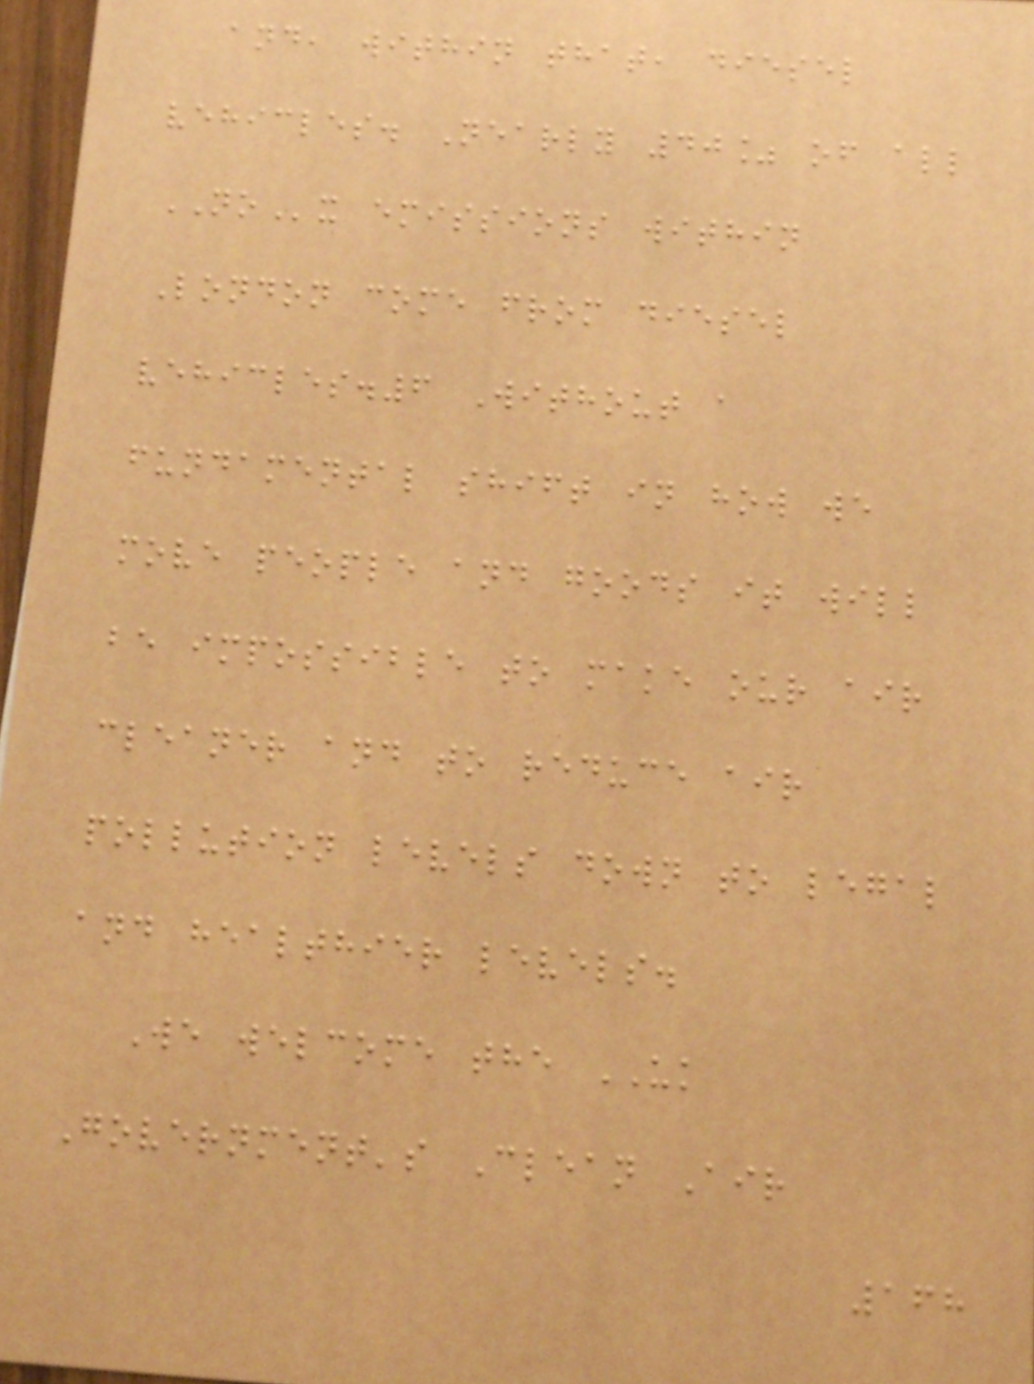and, within that, diesel
vehicles. Nearly 40% of all
NOx emissions within
London come from diesel
vehicles.6 Without a
fundamental shift in how we
move people and goods it will
be impossible to make our air
cleaner and to reduce air
pollution levels down to legal
and healthier levels.
We welcome the UK
Government's Clean Air
168
